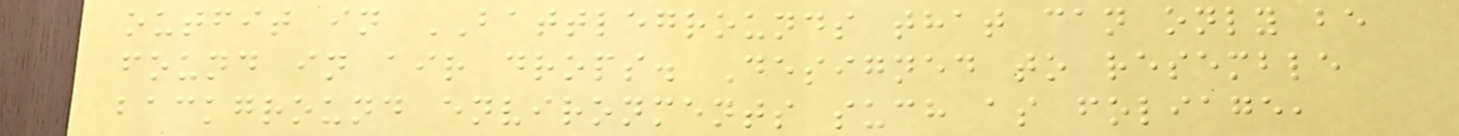outfit in BATTLEGROUNDS that can only be
found in air drops. Designed to resemble
background environments such as foliage,
